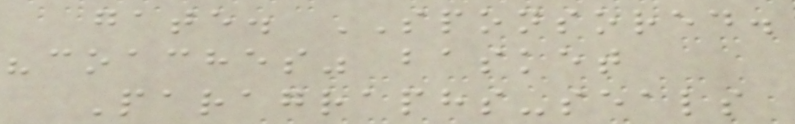gate. SPONSORED.
"coaches" basket
Paragraphs-seals
